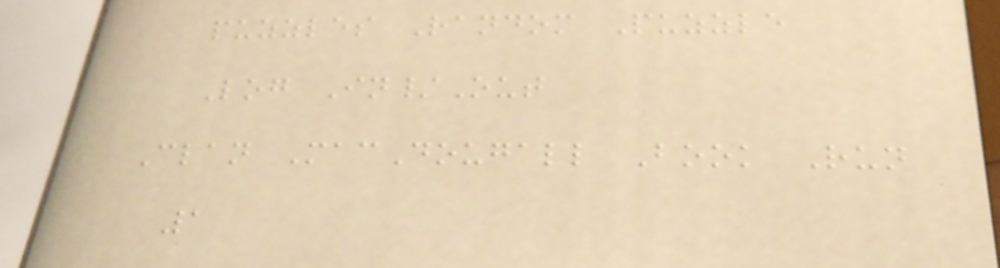puzzles Random Puzzle
Log In/Out
Clan MacDougall Book Run
1
